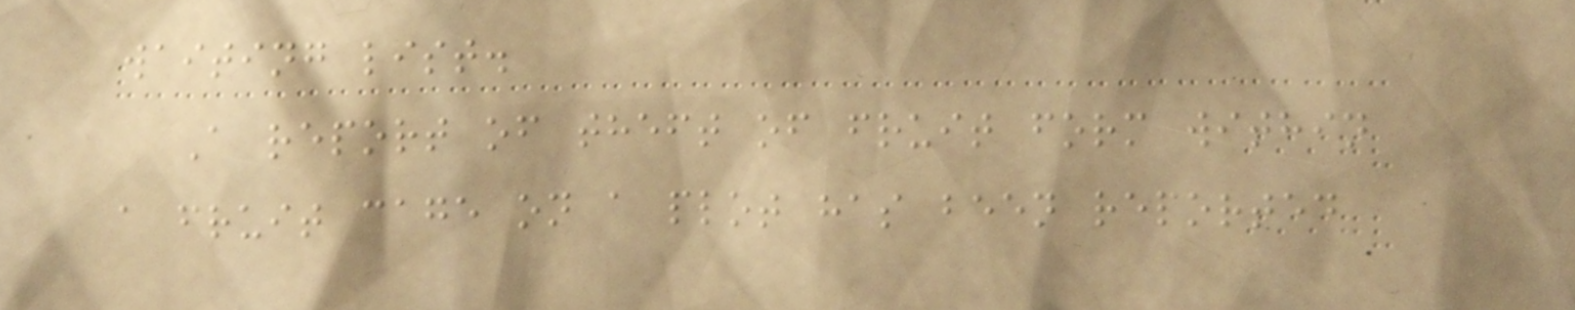waiting list.
A report of theft of fruit form within
a fruit cage on a plot has been reported
